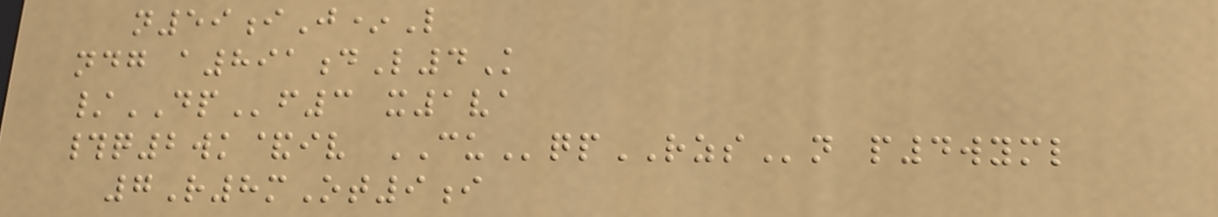n59iJ*L
ndg a891dL4K
/DPf3 x1va
#q2wk&iv CUqpRZSn p4wyml
7R8mOt9i
